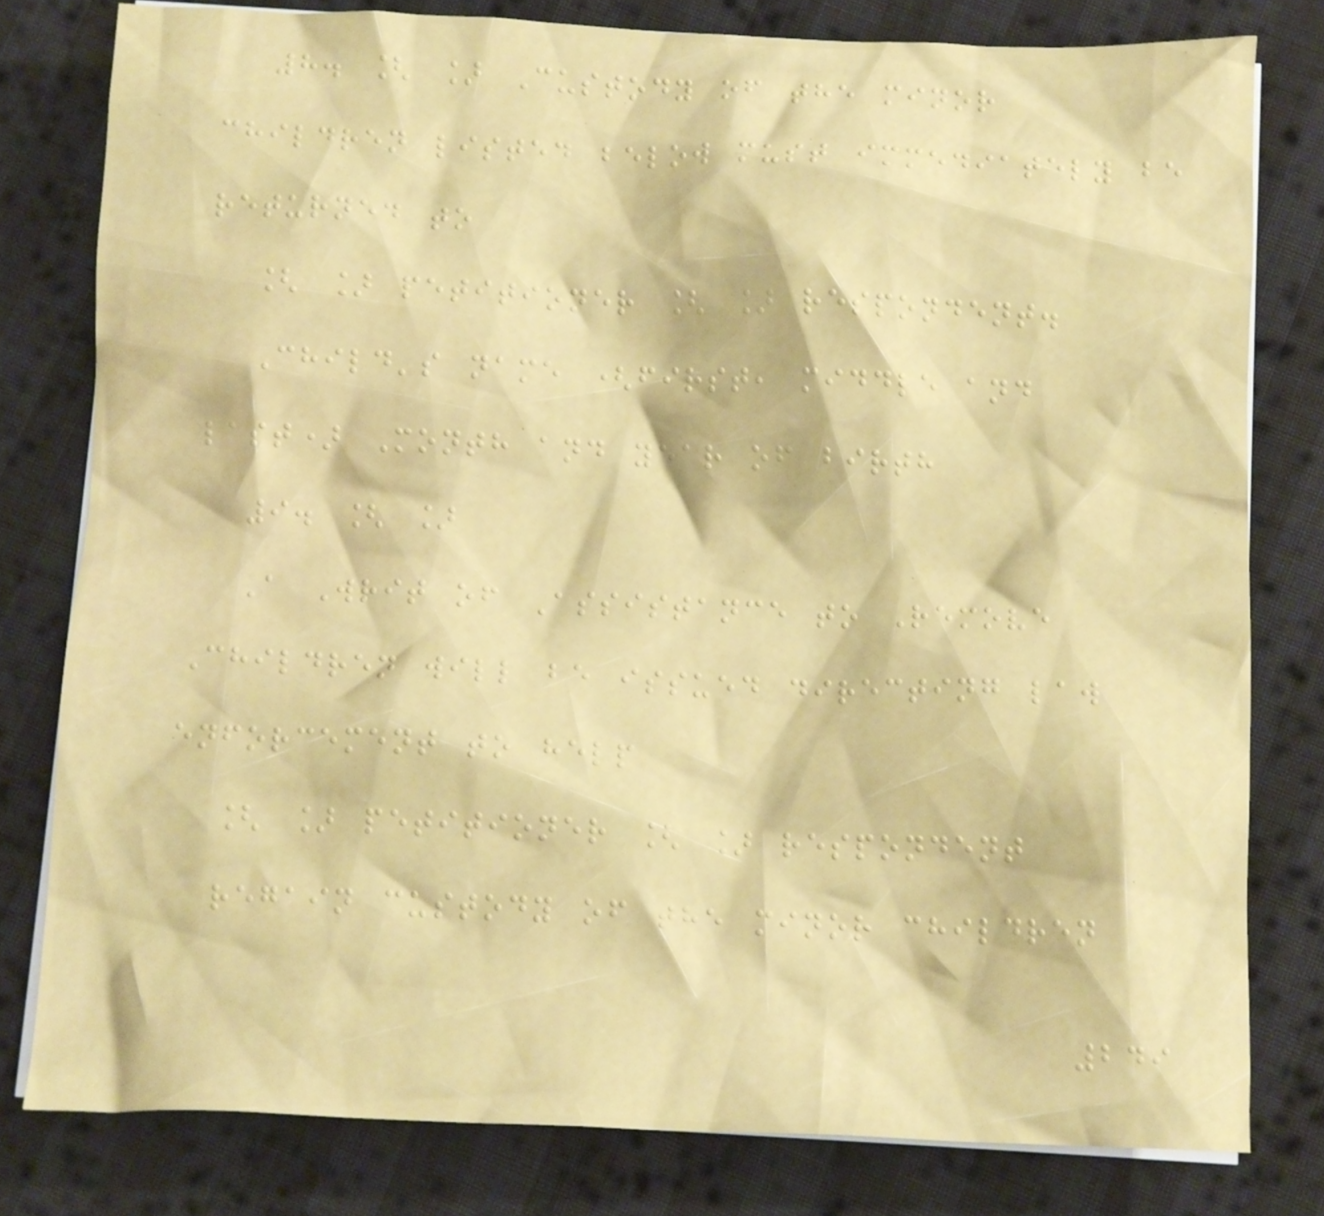8. [ ] Custody of the minor
children listed below must immediately be
returned to
[ ] petitioner [ ] respondent.
Child's name (first, middle and
last) Month and year of birth
9. [ ]
A Writ of Assistance to Remove
Children will be issued directing law
enforcement to help
[ ] petitioner [ ] respondent
regain custody of the minor children
249
